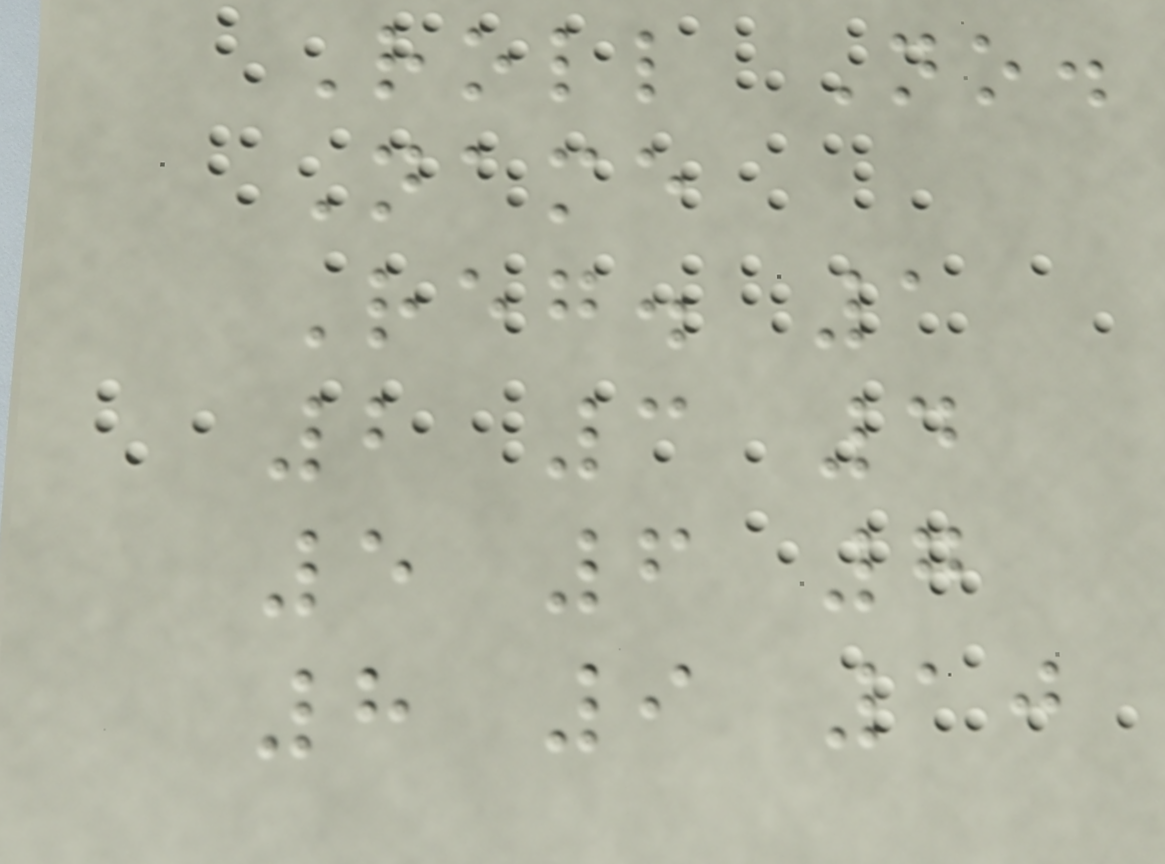Roll No.
Name
Reg. 1
2 3 4
5 6 7
8 9 10
